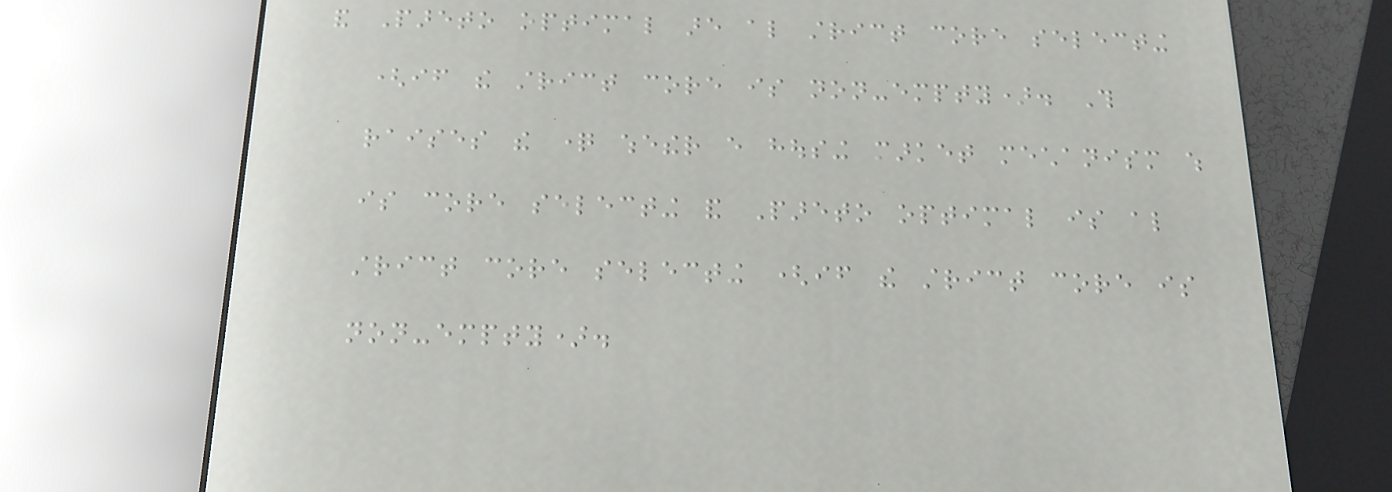and Pareto optimal are also strict core selecting
(if the strict core is non-empty). This
raises the question whether every housing market mechanism which
is core selecting and Pareto optimal is also
strict core selecting (if the strict core is
non-empty).
